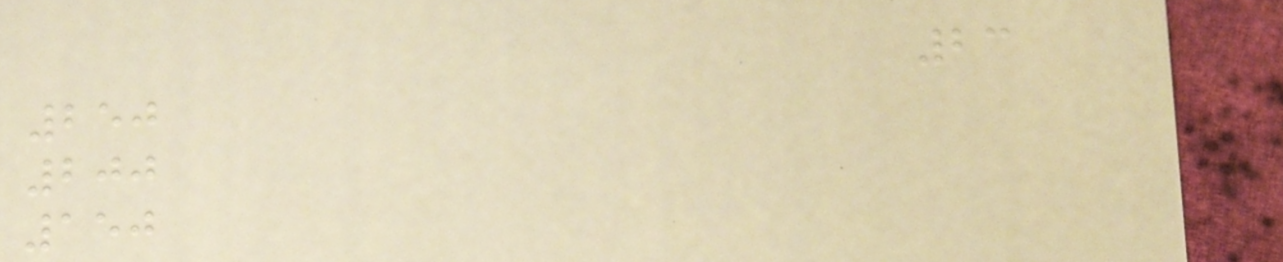23
250
200
150
